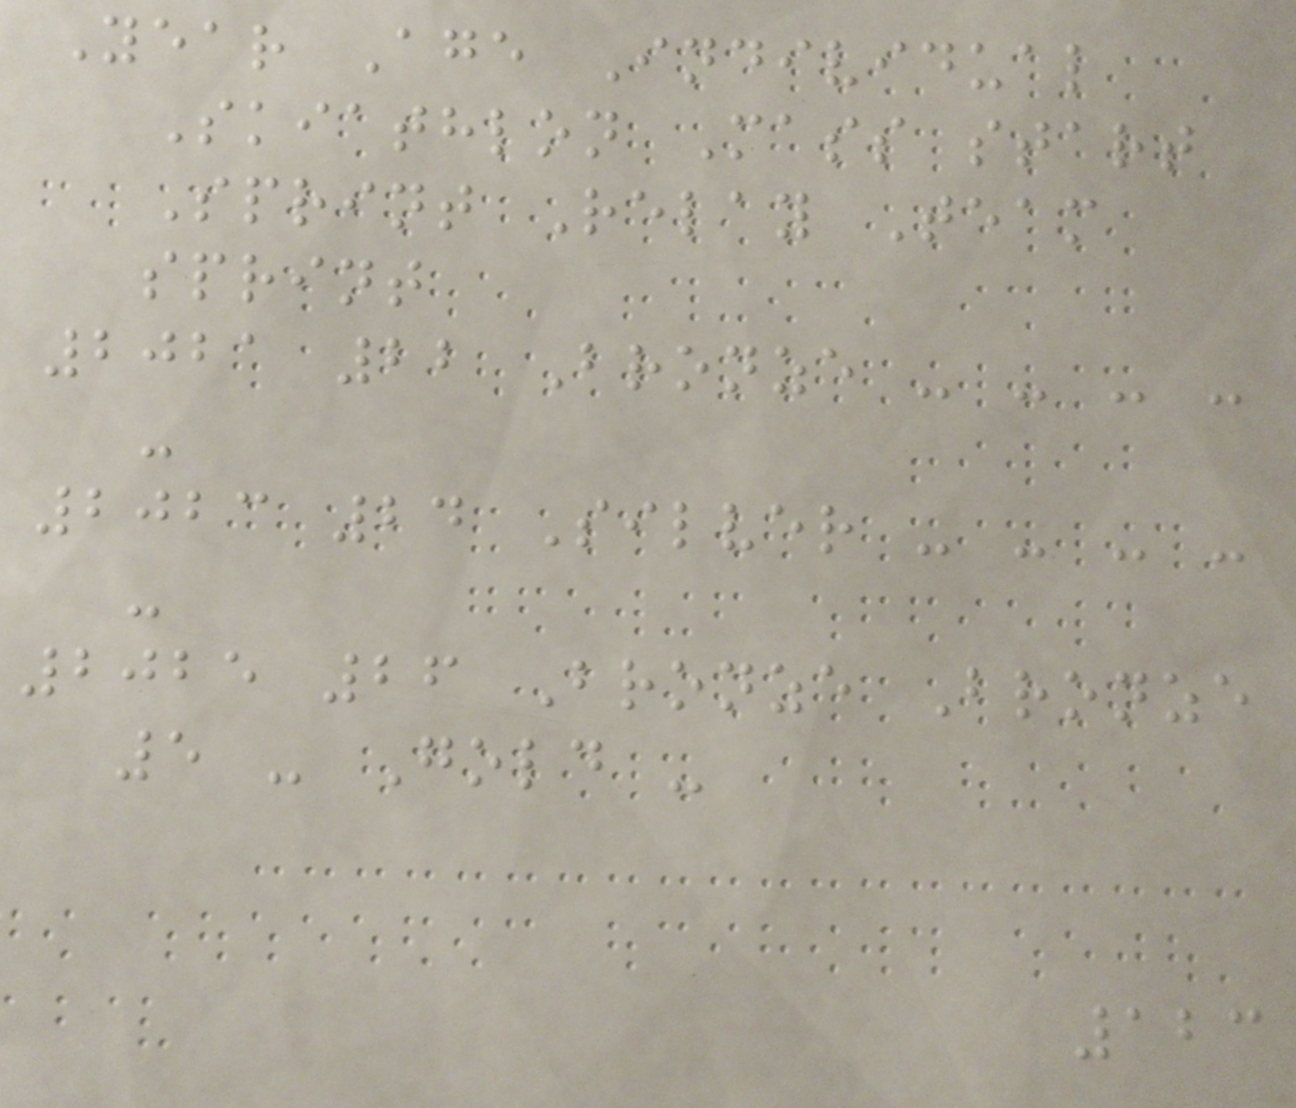Year Age Individual
Skiathlon Mass start
Sprint Relay Team
sprint
2021 22 Bronze - - - -
-
2023 24 Silver - - - -
-
2025 26 Bronze Bronze
5 - Gold -
123
